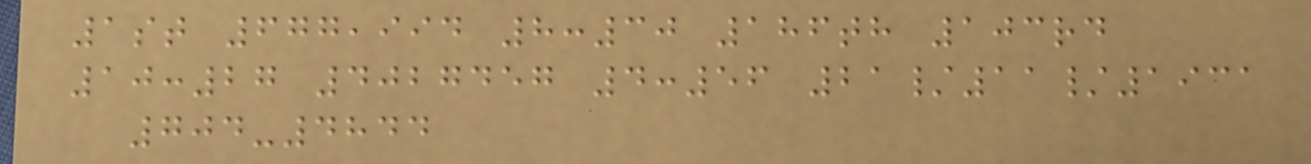1st 677,994 8:30 186th 103rd
10:27 4027457 4:56 21/11/1931
704-4844
